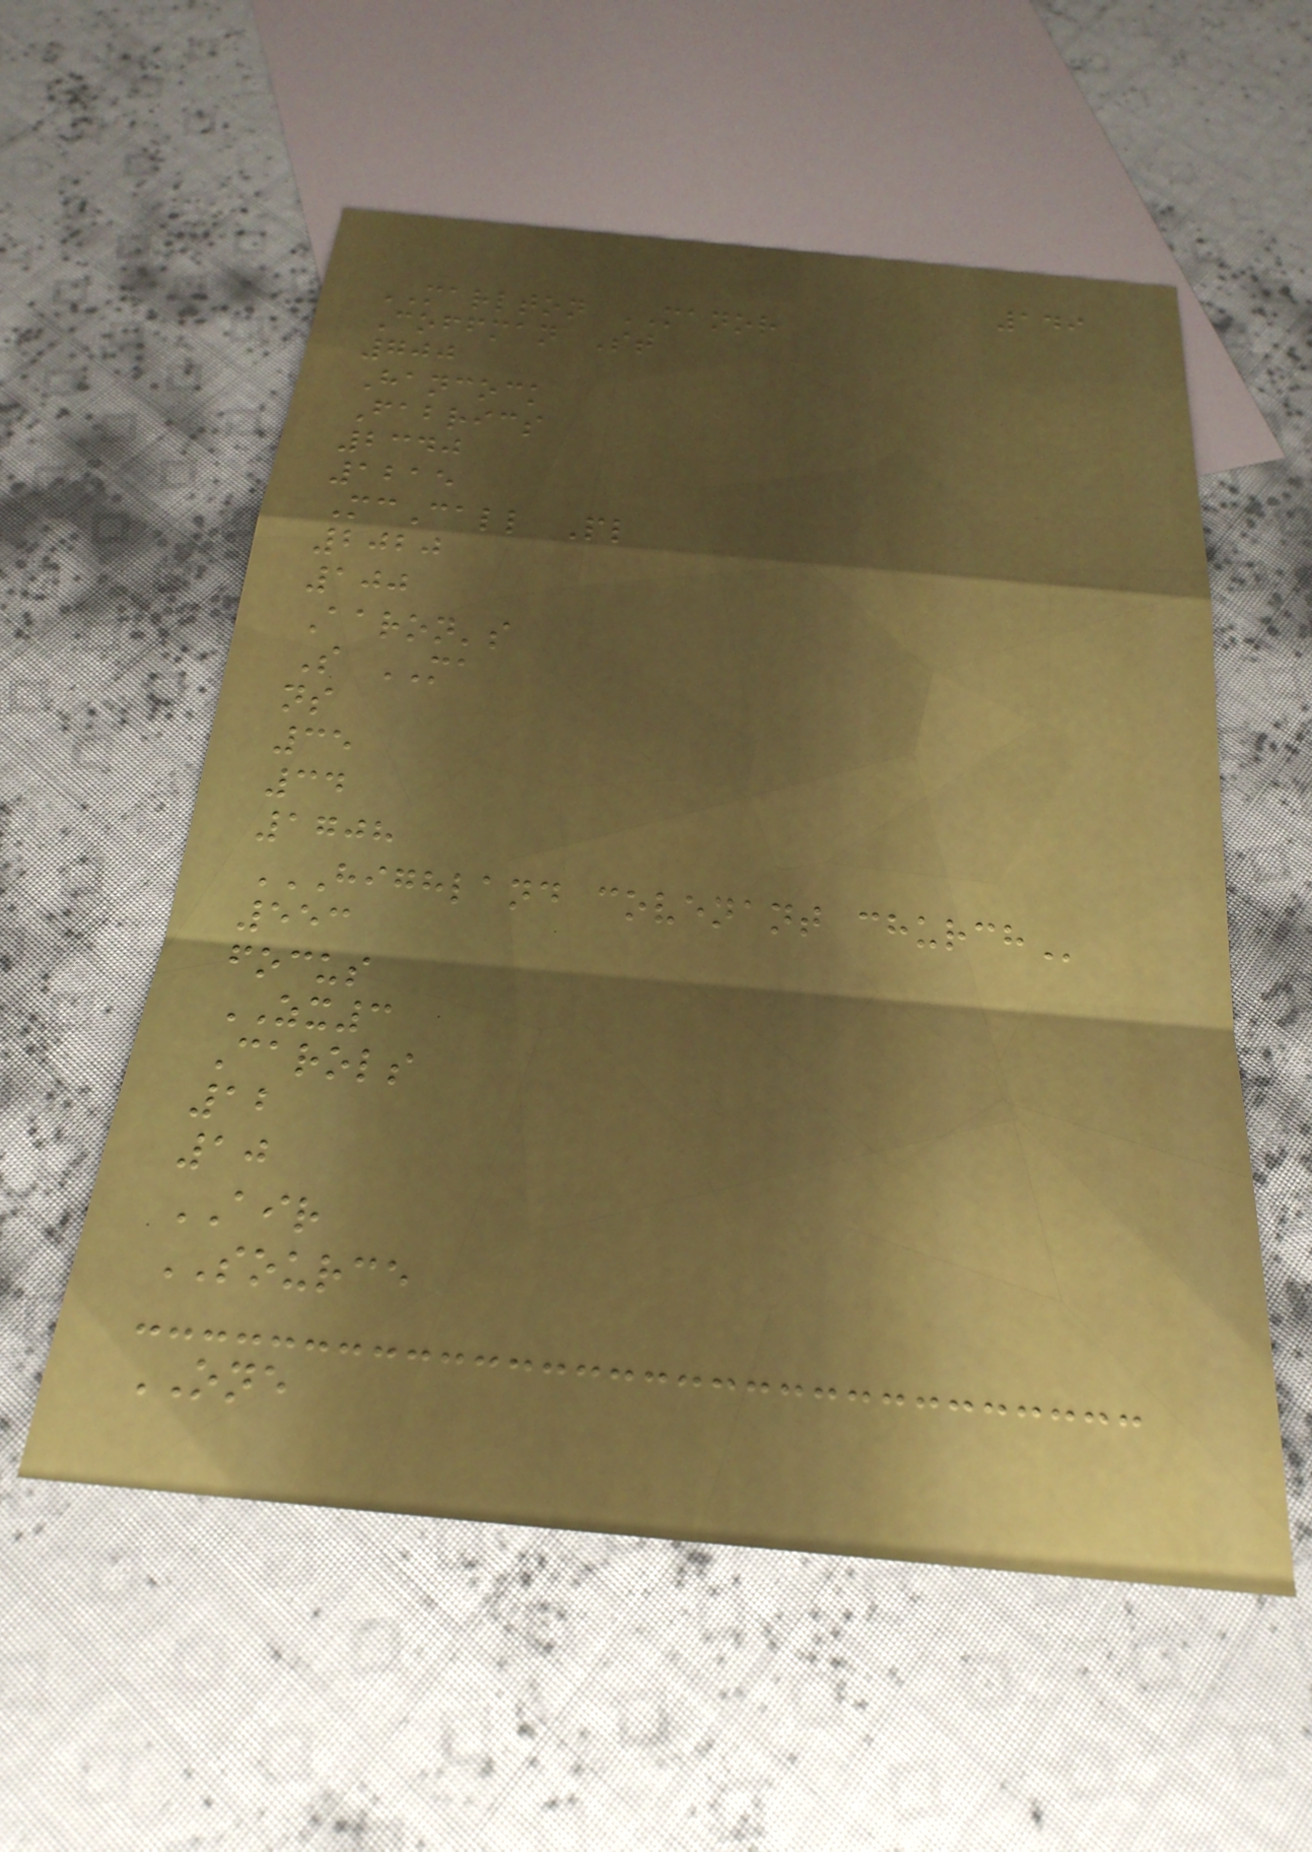149
MARLTON MANOR
Coffman St
700
Hancock
Fabrics
2340
1215
McCall Pl
2020
100
Aaron's
S MA
ns
35
34
1708
HIGHLAND COVENANT CHURCH
553
focus
ZX3
Carols
12
10
AIR
SOURCE
ONE
